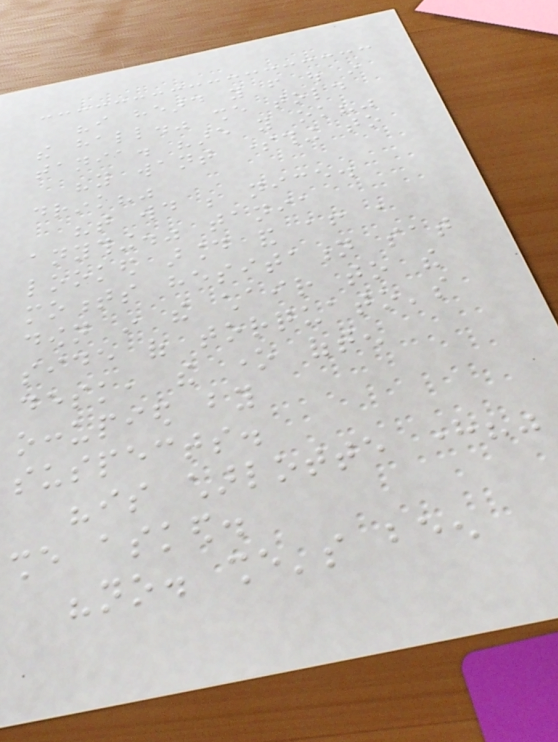"i heard you from out in
the hall." she told
tania. "are you ok?"
"you want something to
drink?"
"that would be nice.
anything." tania
looked around and after a
moments hesitation sat
down in the chair to the
side of torquato's
desk, the one often
occupied by
suspects.
"is charlotte here?"
she asked.
"no. she's been
